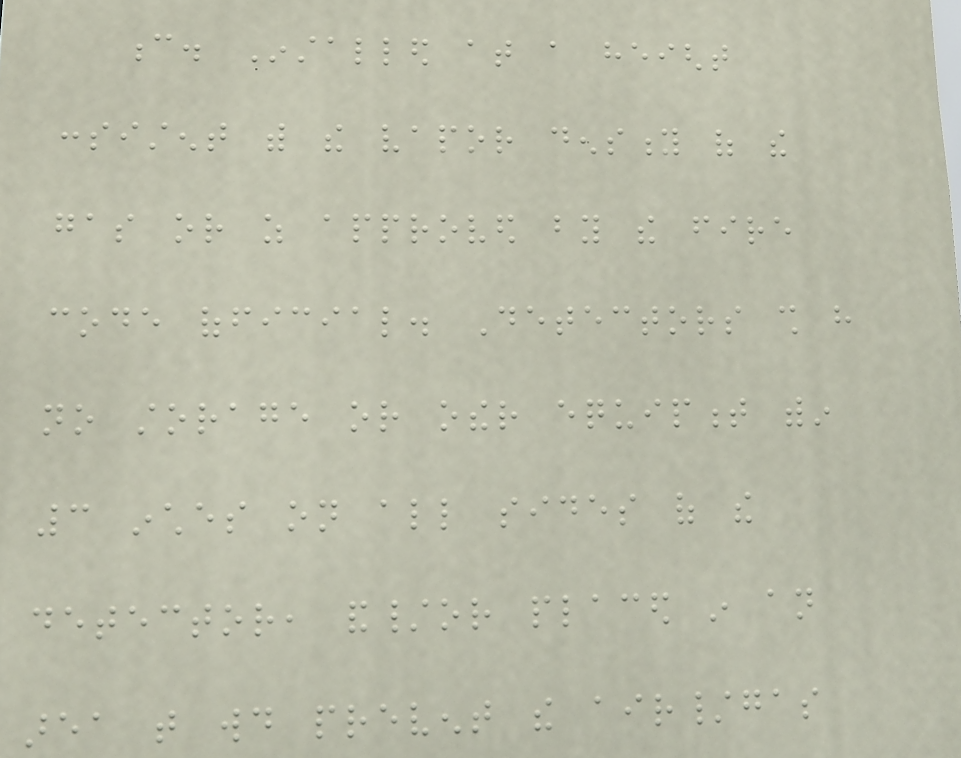c. Installed at a height
consistent with the vapor density of the
gas or as approved by the fire
code official. Detectors shall have
no storage or other equipment within
3 inches on all sides of the
detector, and/or placed in an
area that would prevent the air/gas
